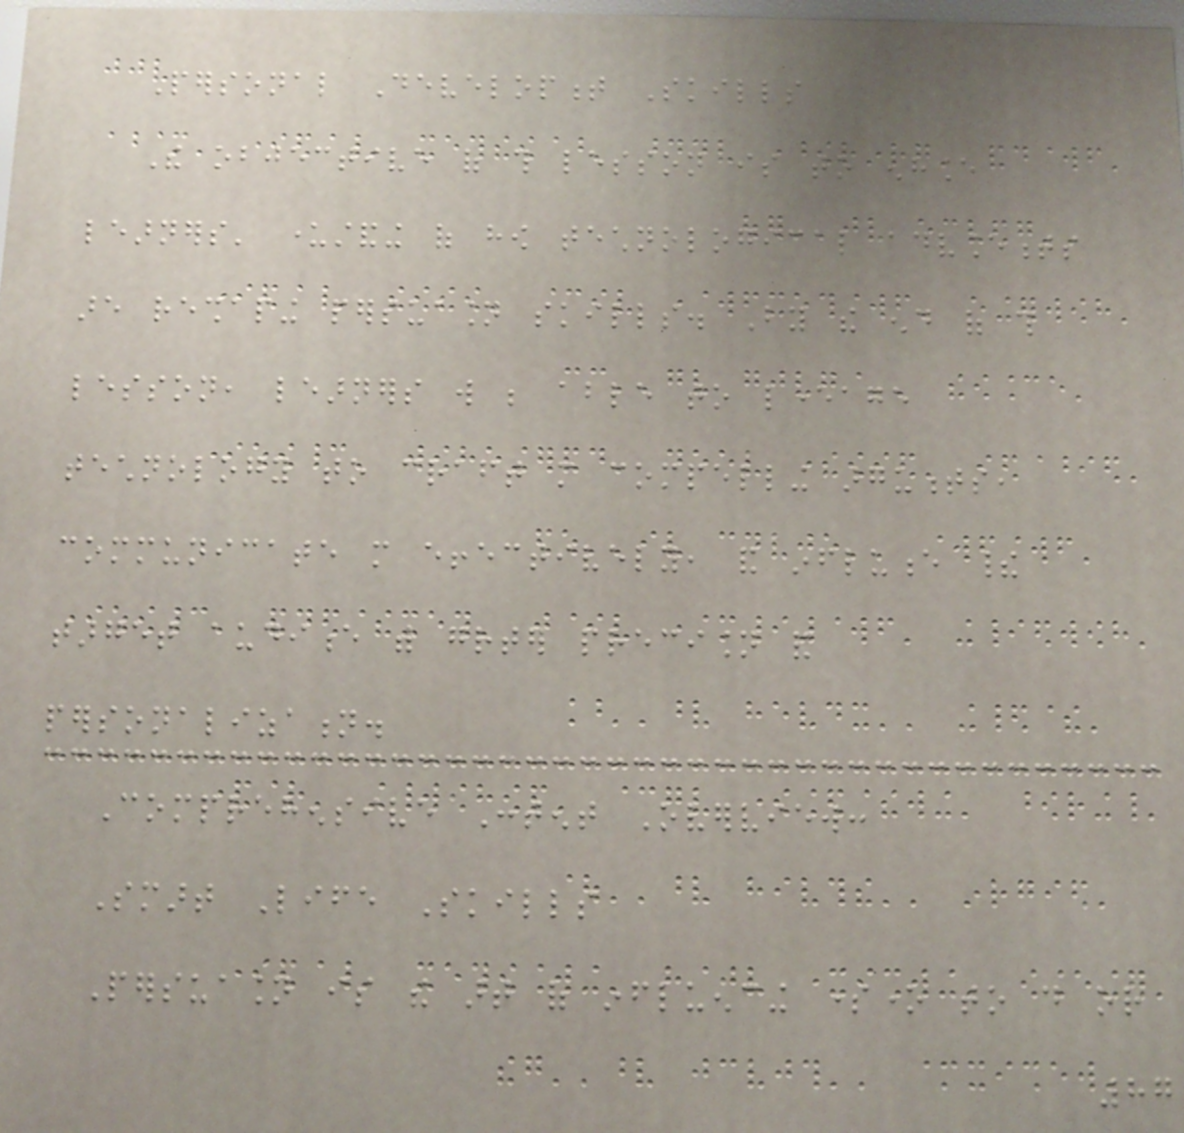Personal Development Skills
The objective of this lesson is to enhance
learners' understanding of how technological advancements
are reshaping persuasion skills. By the end of this
lesson, learners will be able to leverage
technology to craft more compelling arguments,
communicate more effectively, and influence their
target audience with greater precision and
personalization.
Comprehensive Content Overview:
Smart Life Skills
Persuasion is the art of influencing someone to do or
87
